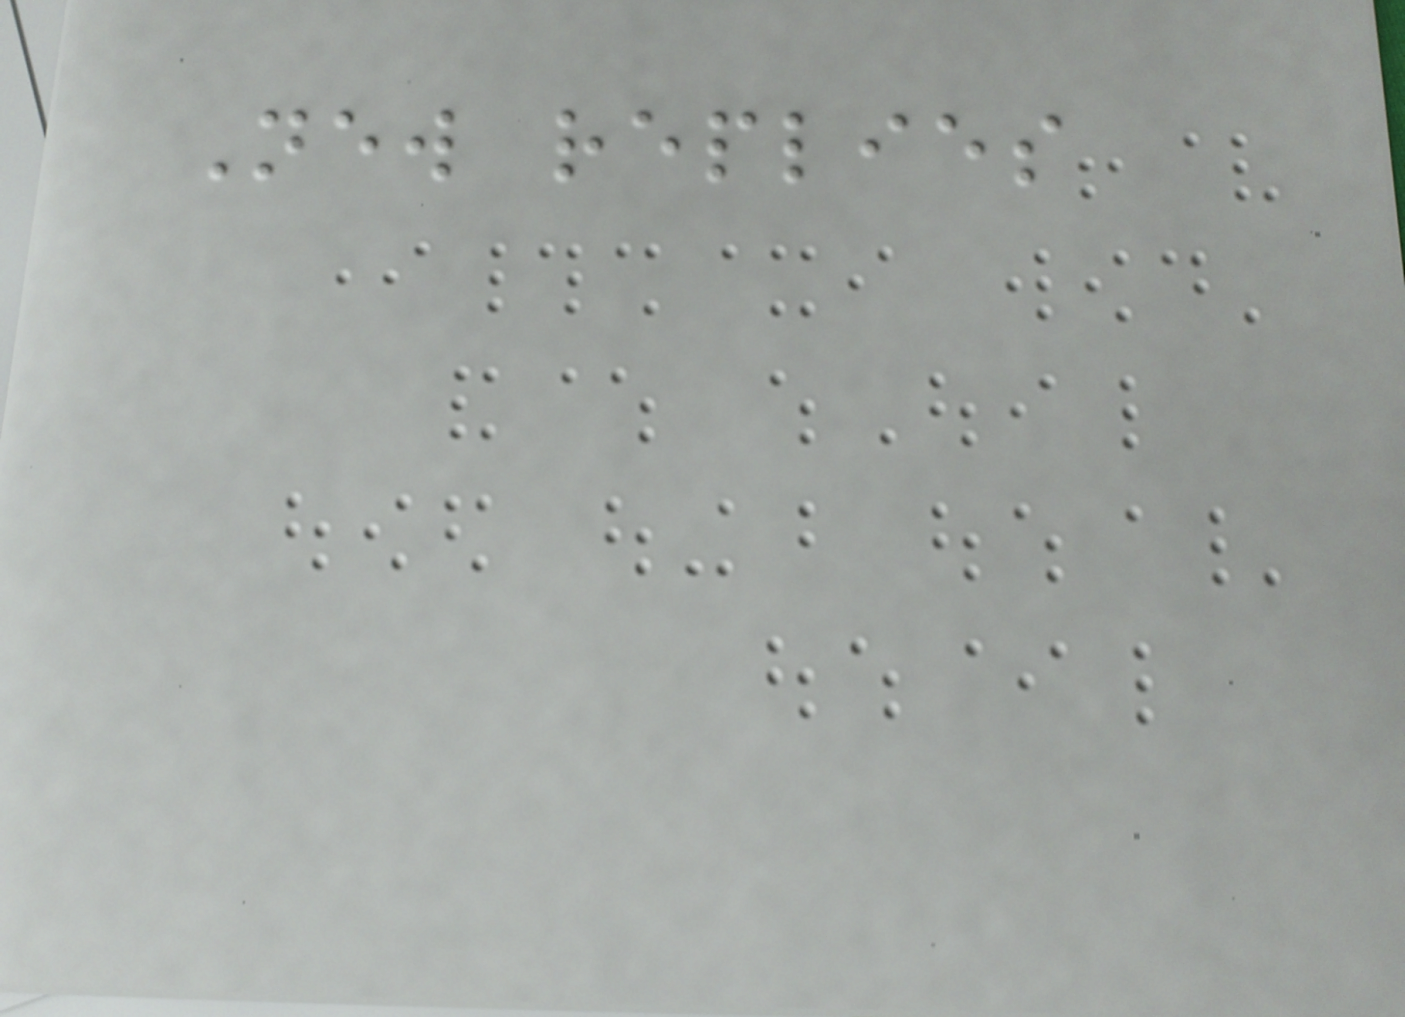New replies
